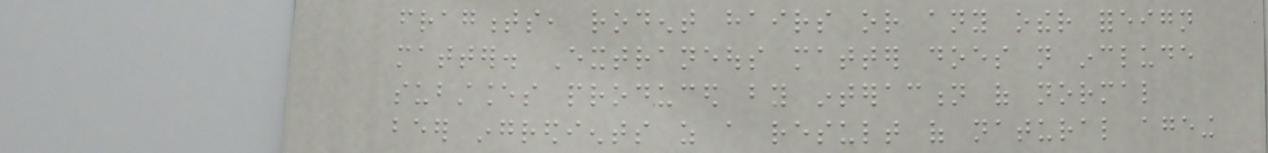fragments, rodent hairs or any other foreign
matter. Extraneous matter does not include
substances produced by interaction of normal
beer ingredients as a result of natural ageing
